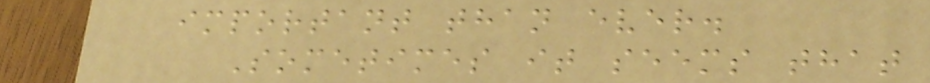important than ever.
Sometimes it seems that
